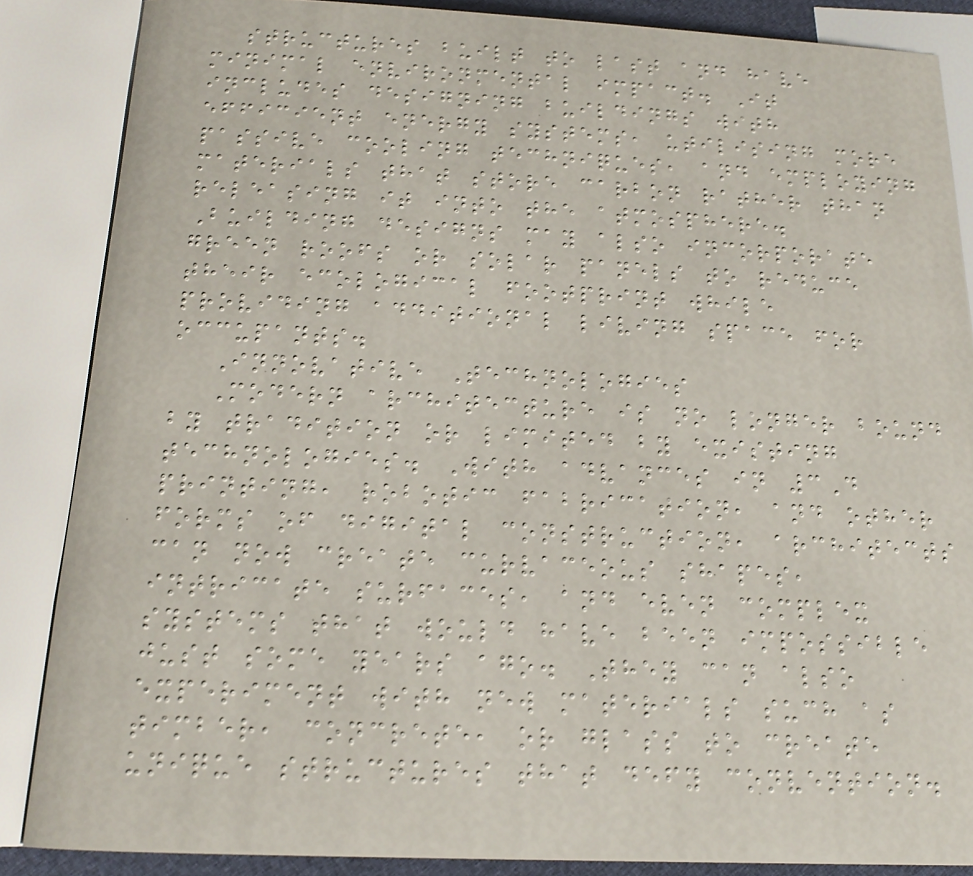structures built to last and have
minimal environmental impact. It
includes designing buildings with
efficient energy systems, utilising more
passive cooling techniques, and employing
materials that store carbon rather than
releasing it into the atmosphere.
Building designs may also incorporate
green roofs or solar panels to reduce
their ecological footprint while
providing additional living space for
occupants.
Innovative Technologies
Modern architecture is no longer bound
by tradition or limited by existing
technologies. With advances in 3D
printing, robotic fabrication, and other
forms of digital construction, architects
can now create curvaceous shapes,
intricate surfaces, and even complex
systems that would have been impossible
just some years ago. They can also
experiment with new materials such as
timber, concrete, or glass to create
unique structures that defy convention.
